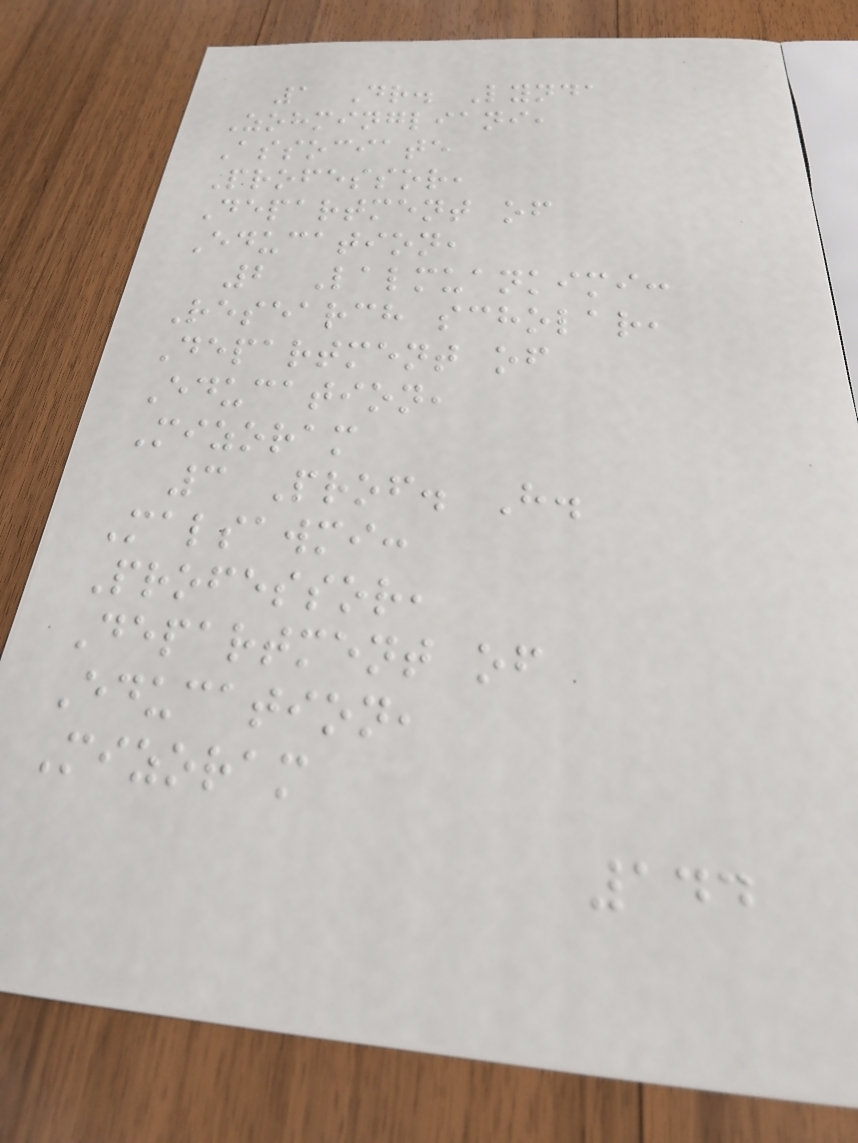1 Dr. Lynda
Zohmingliani,
Associate
Professor,
Department of
Education,
2 Lalmuankimi:
Research scholar,
Department of
Education,
Mizoram
3 Prof. H.
Malsawmi:
Professor,
Department of
Education,
Mizoram
144
